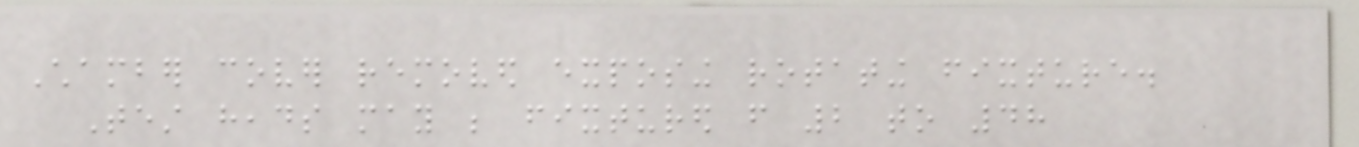Chamber cover removed exposing rotating fixture.
Test heads may be fixtured from 2 to 48
